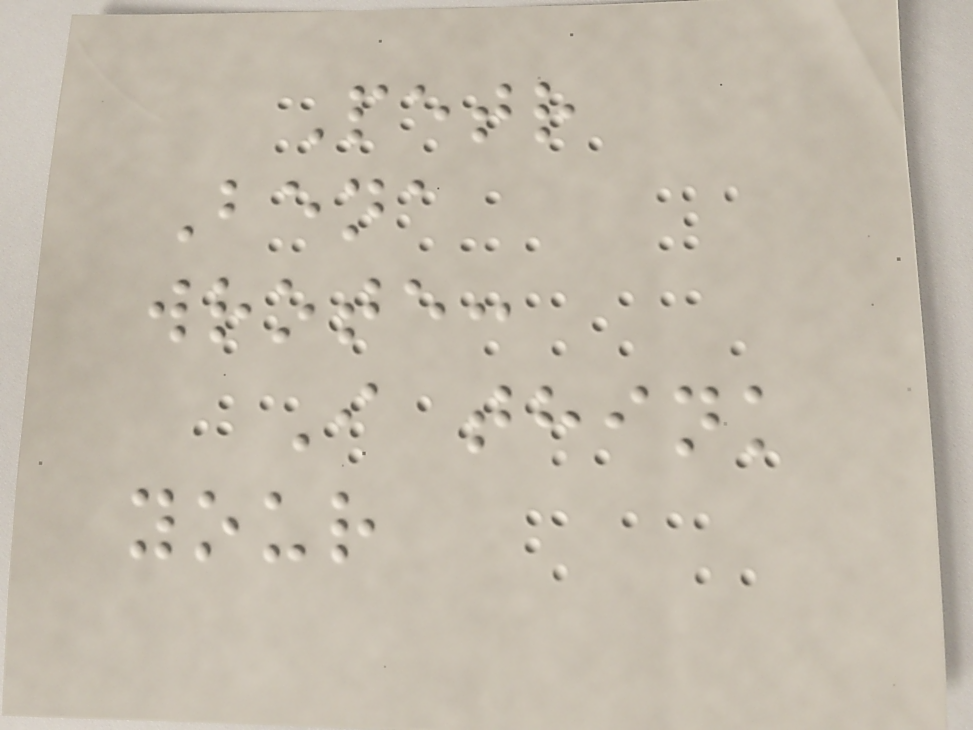Petr
Bena
wrote:
I think
your
